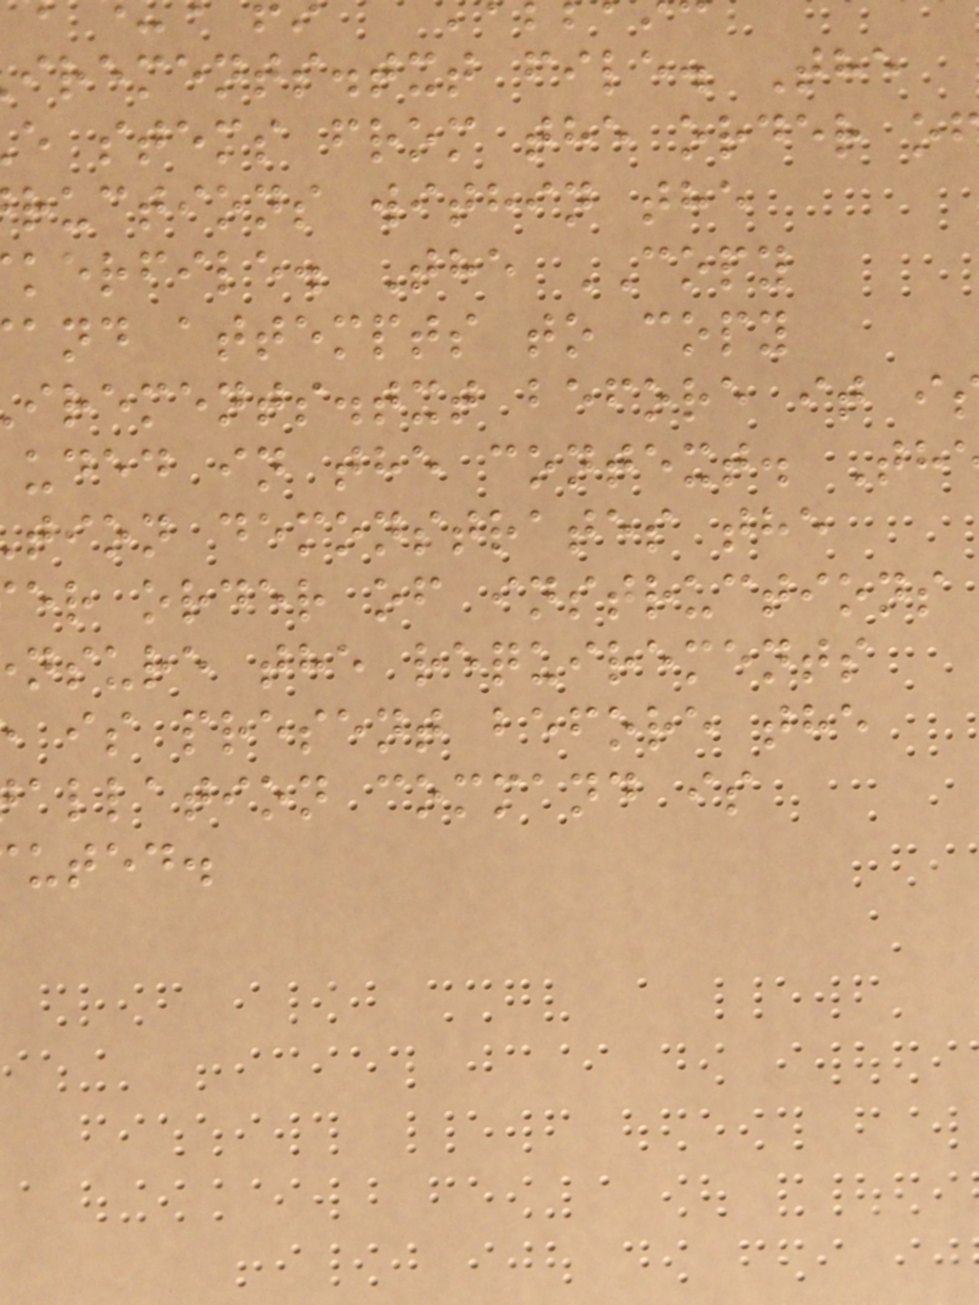irements.txt file. The
e stems from the order o
ructions within the
kerfile. The COPY
and attempts to copy
irements.txt before it i
uded in the context. Th
tion demonstrates the
er order of instructions
nsure the requirements
is present before the
allation command is
uted.
